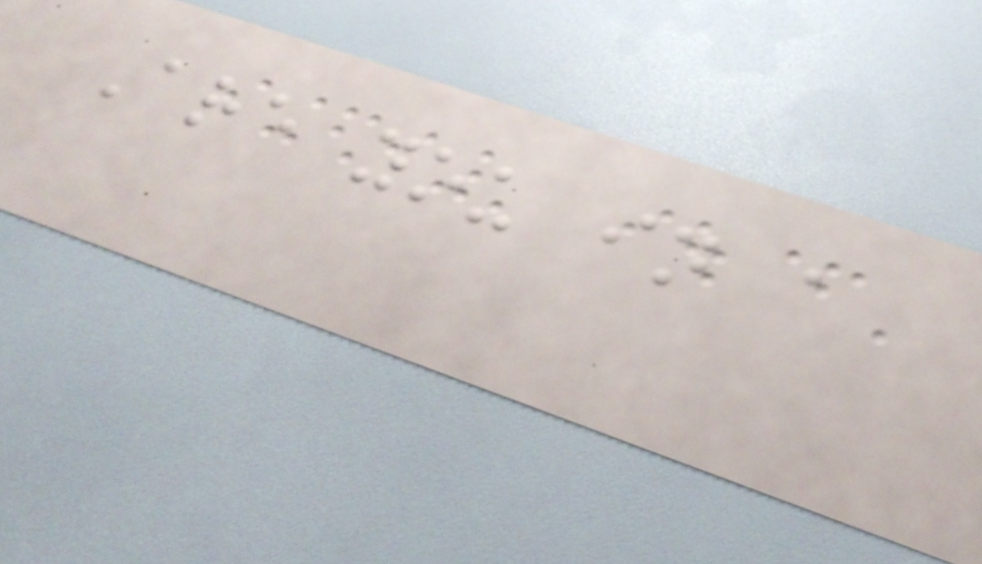Are you in a
